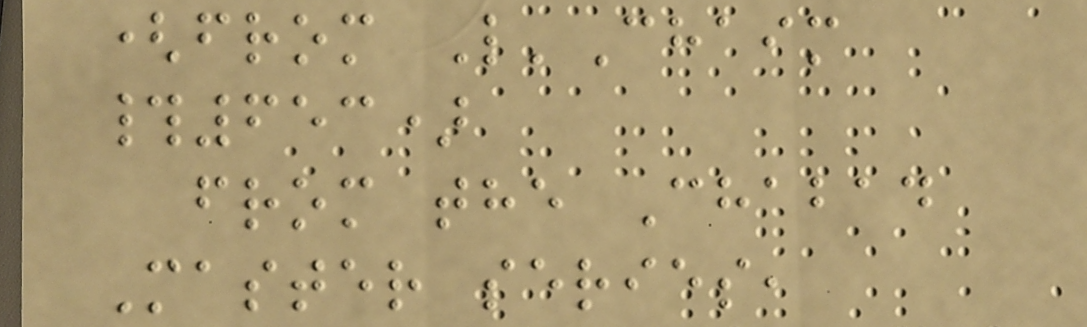(from L'Chaim
#653)
from the Chabad
Master series,
